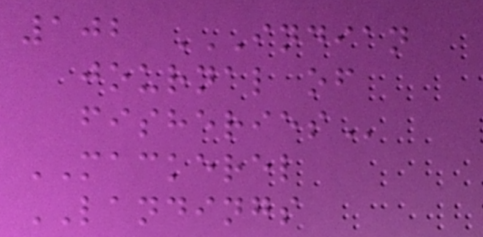102 INDIAN
JOURNAL OF
FISHERIES
MACKEREL
LANDINGS
